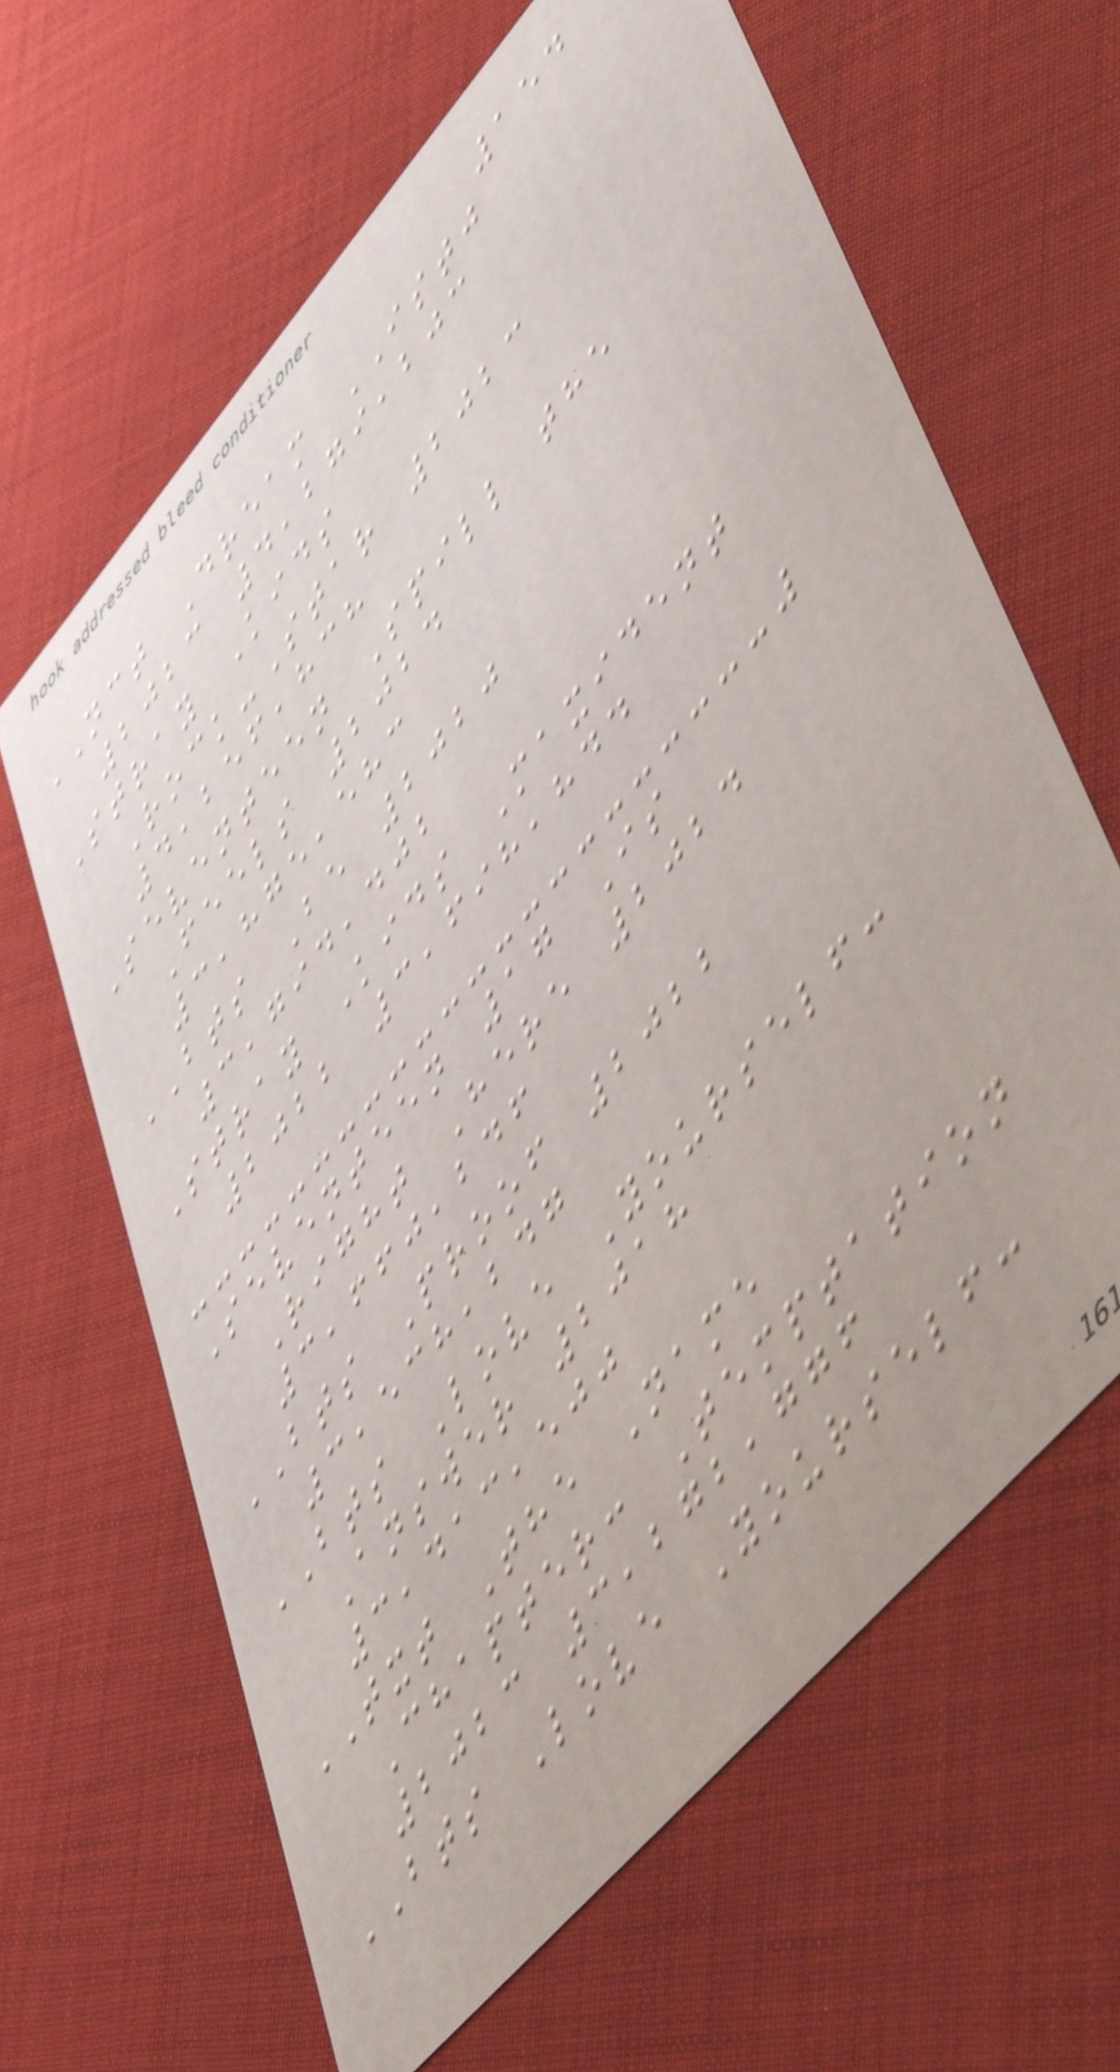154
NCT Dream ISTJ
2023 4,279,203
Stray Kids
Rock-Star 2023
4,256,838
Seventeen Spill the
Feels 2024
3,875,583
BTS Be 2020
3,794,402
Stray Kids Maxident
2022 3,698,844
Seventeen 17 Is
Right Here 2024
3,660,246
BTS Proof 2022
3,538,247
BTS Love Yourself:
Answer 2018
3,413,500
TXT The Name
Chapter: Temptation
2023 3,272,776
BTS Love Yourself:
